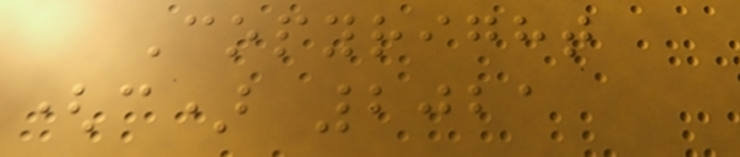Copyright
(c) 2021
